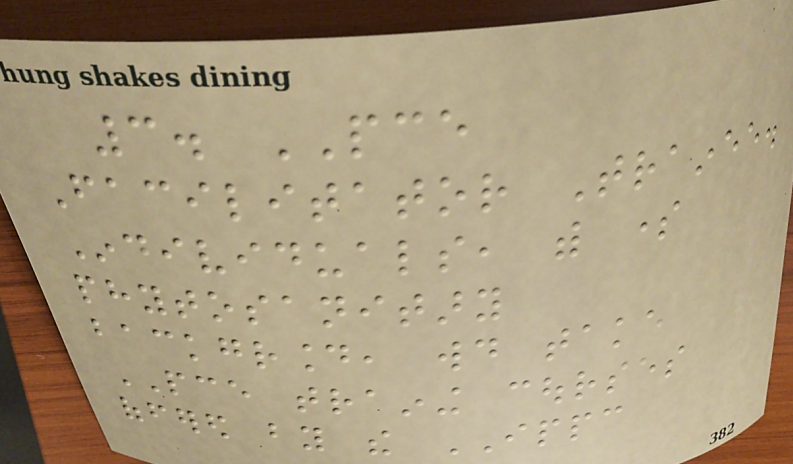3. PCE
Facilitator Trainee.
Individuals, with some
phytosanitary
background, would take
PCE training courses
offered by the IPPC
